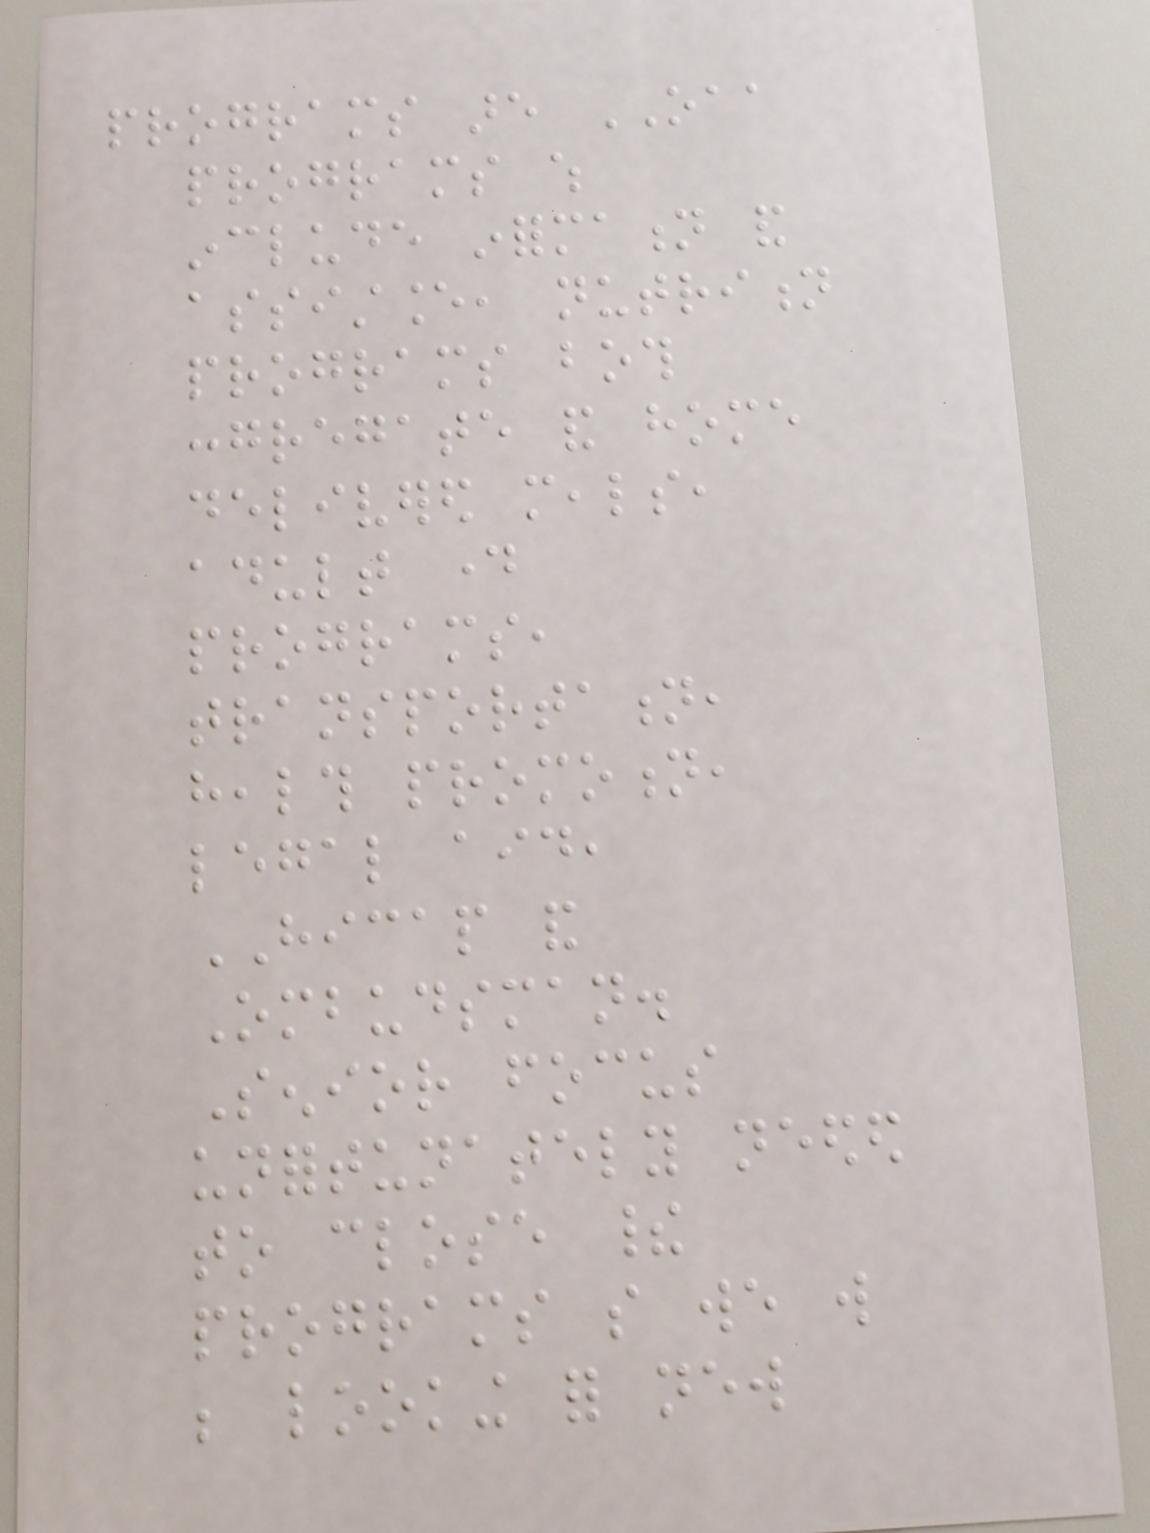programs are OAA
programs which
include information and
assistance, nutrition
programs both
congregate and home
delivered meals,
adult day
programs,
transportation,
health promotion,
legal aid,
HICAP and
Ombudsman.
Senior focus
unfortunately needed
to close their
programs so we will
be looking for new
